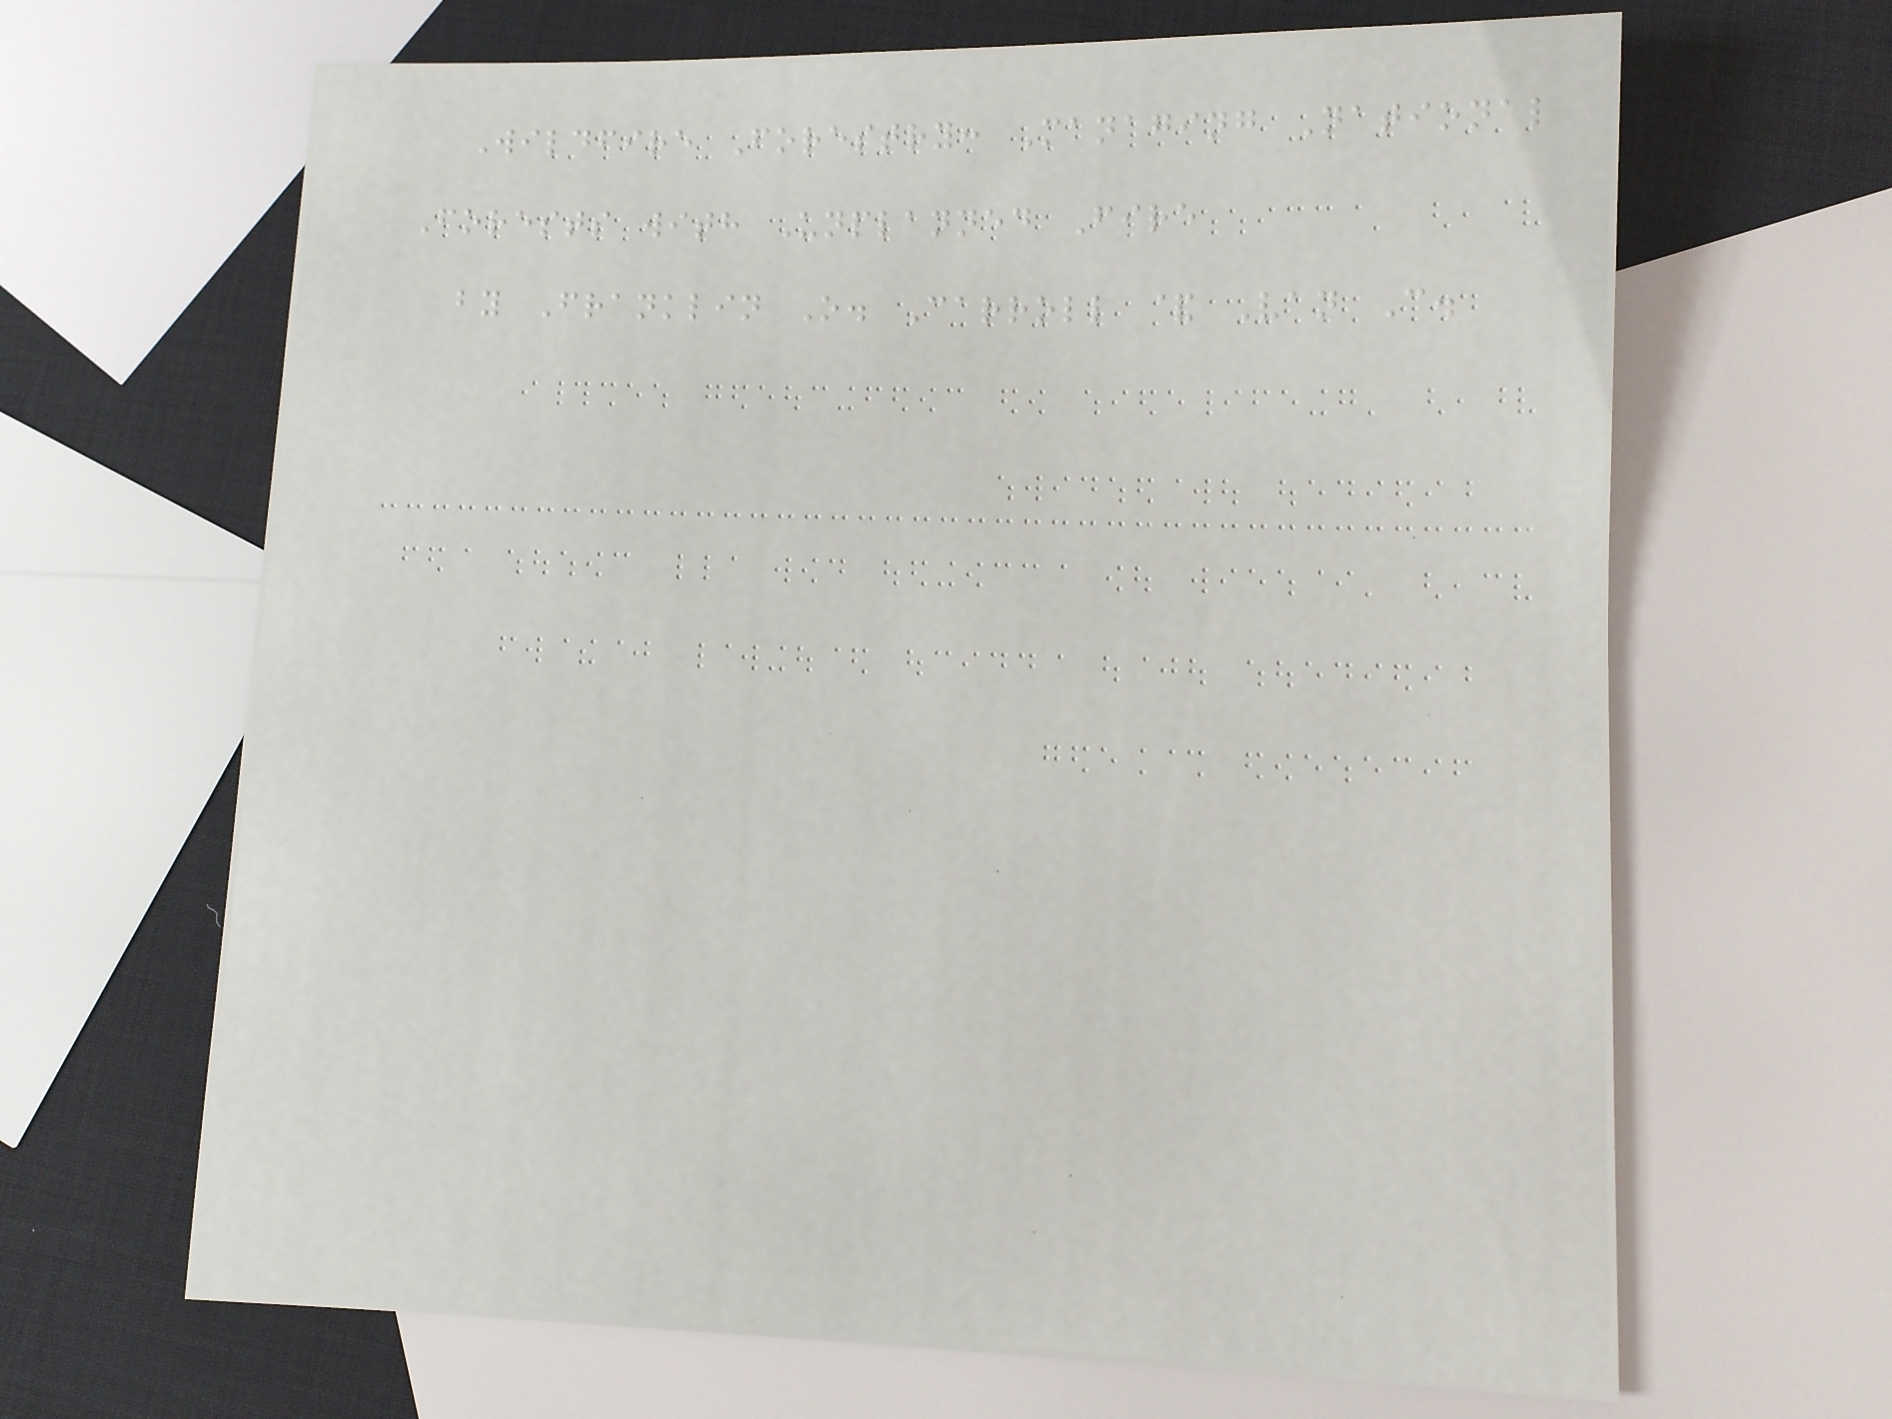Wildfire Forestry: Managing National
Forests with Unplanned Fire
by Franklin O. Carroll & Van C.
